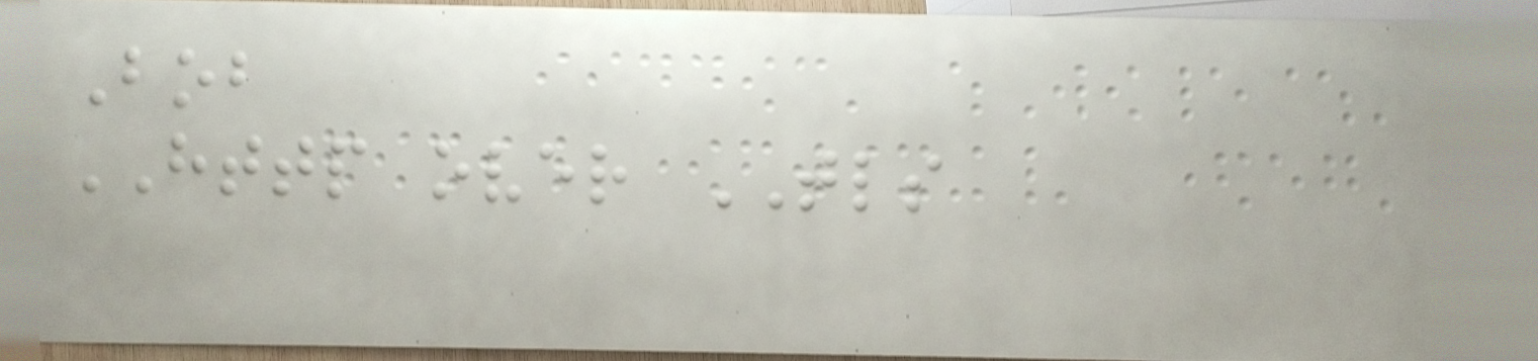Bob
HTTP over TLS
